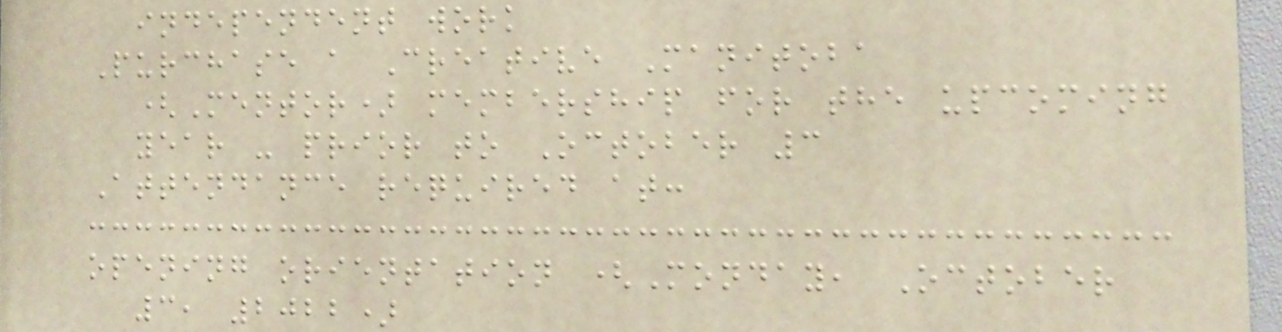independent work
Purchase a Creative Manitoba
(Mentor) membership for the upcoming
year - prior to October 3
Attendance required at:
opening orientation (Monday, October
3, 2022)
